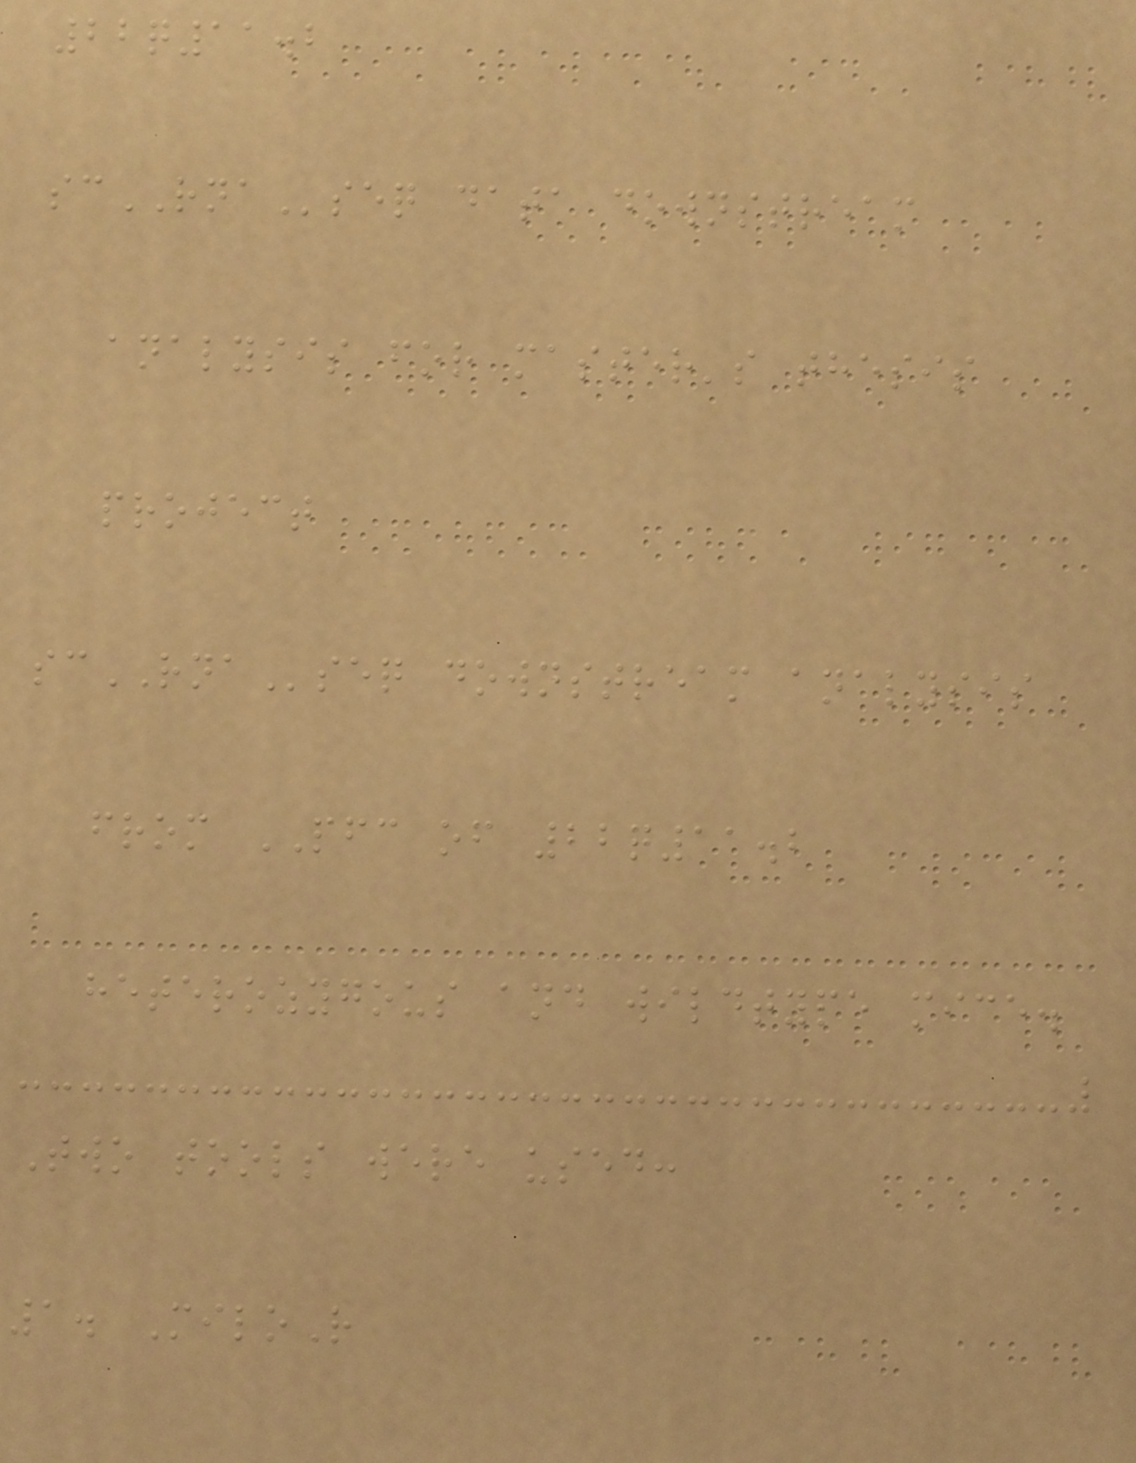22q11.2
scRNAseq data downstream
analysis for master's thesis
project
scRNAseq downstream analysis
from PFC of 22q11.2
heterozygous and wildtype mice.
Two tools were used:
1. MiloR
